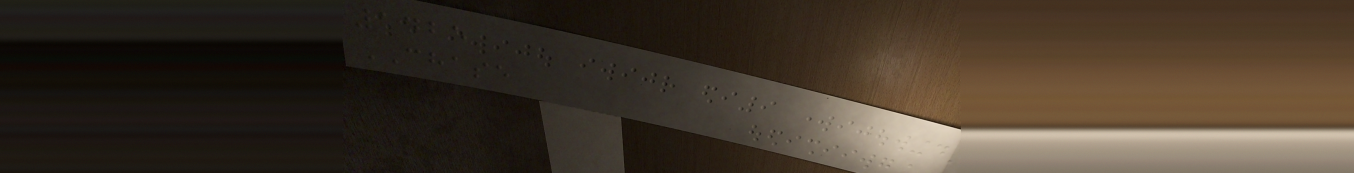1425
CHASE
